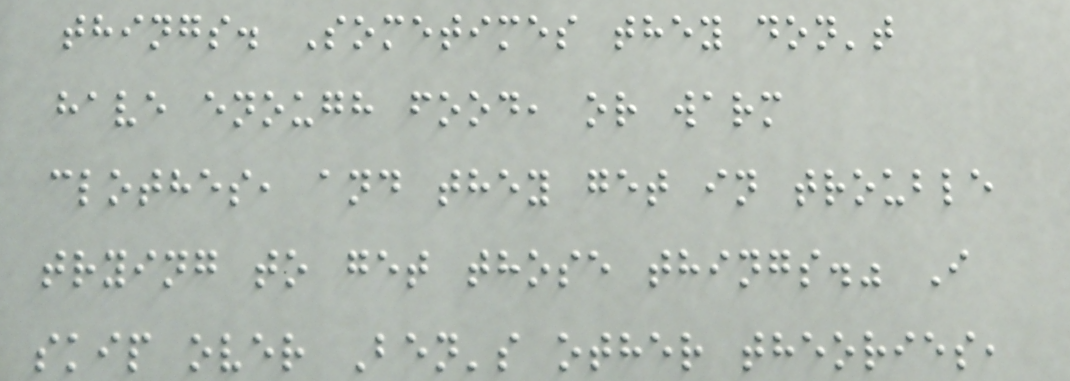things. Sometimes they don't
have enough food, or warm
clothes, and they get in trouble
trying to get those things." I
skip over Ben's other theories,
